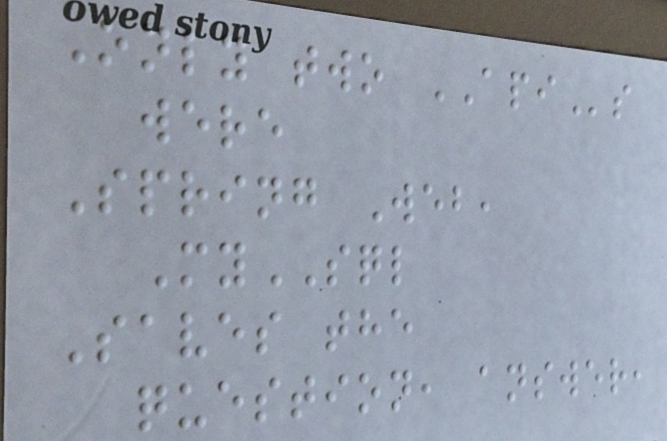Only two APIs
were
Spring Web,
MySQL
Saves the
question, answer,
